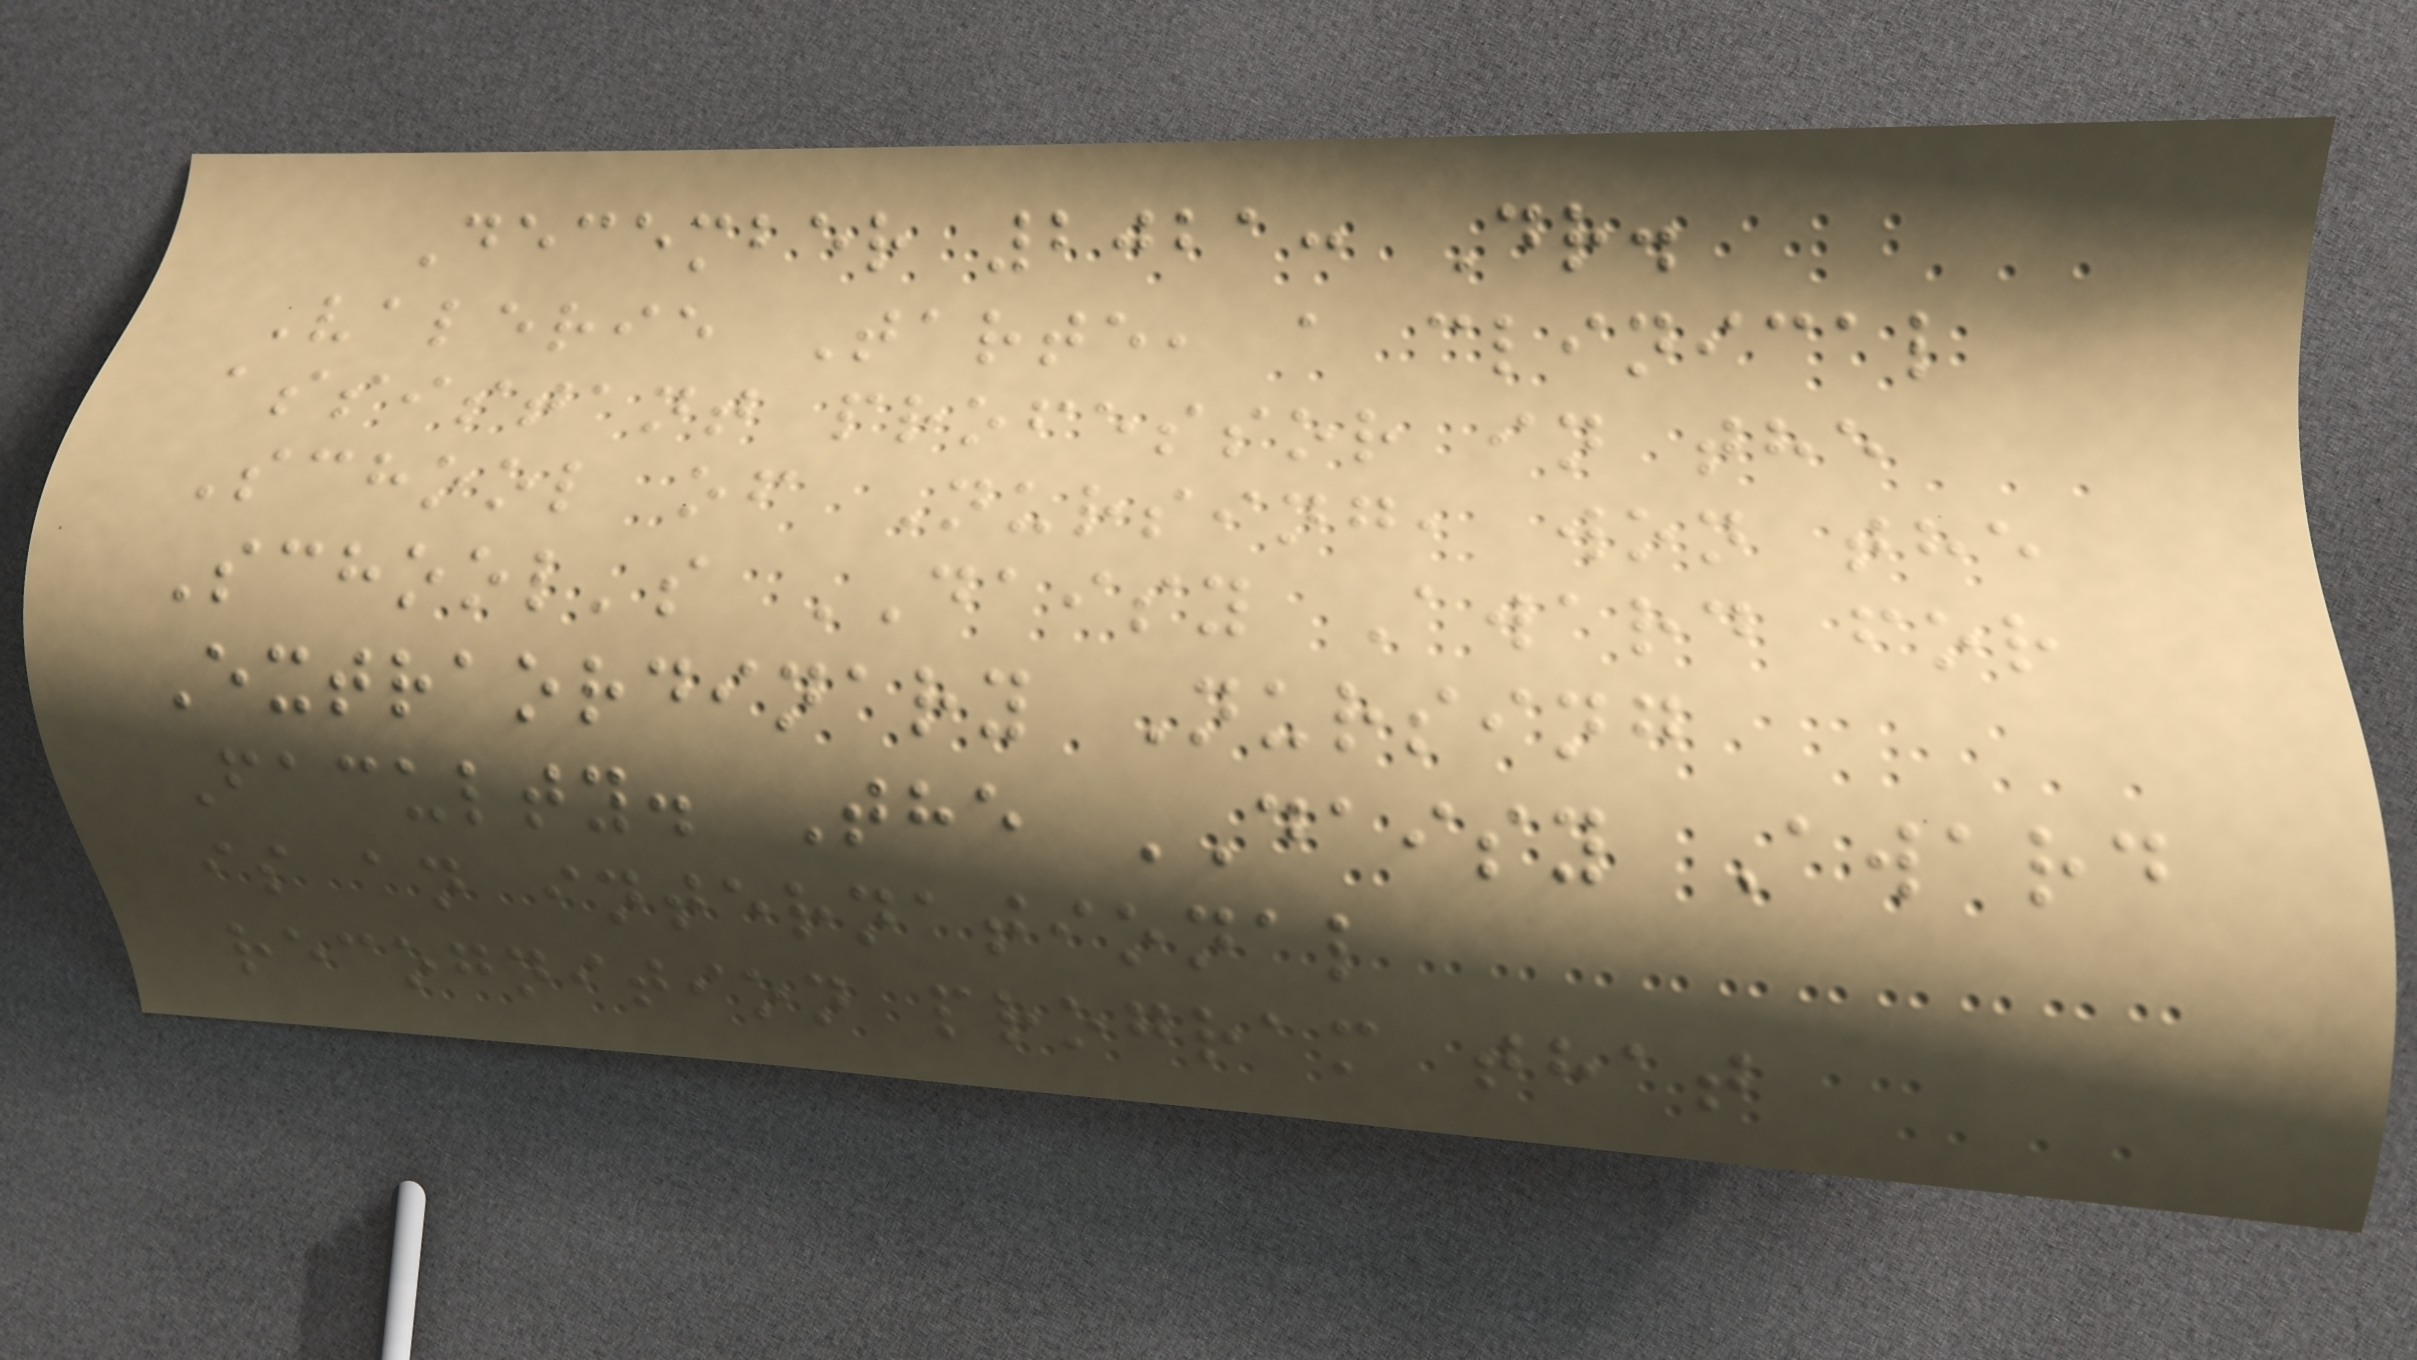December 2021: Dr.
Valerie Tarte, a clinical
assistant professor in the
School of Nursing, won the
School's DAISY Award for
Extraordinary Nursing
Faculty. The DAISY Award
is an international
recognition program that
